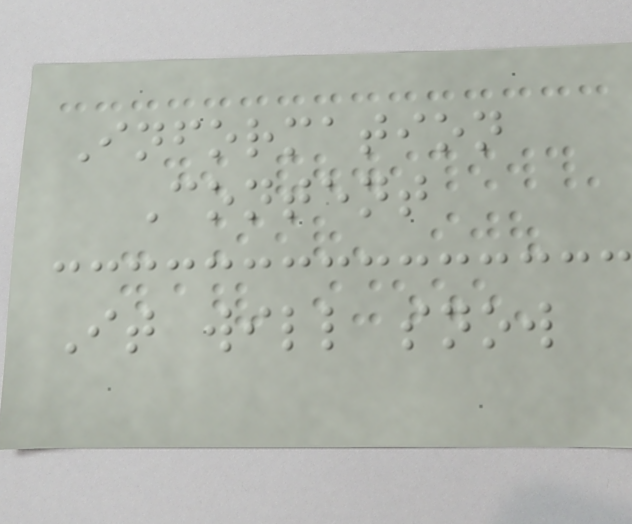Information
Content
It will snow
